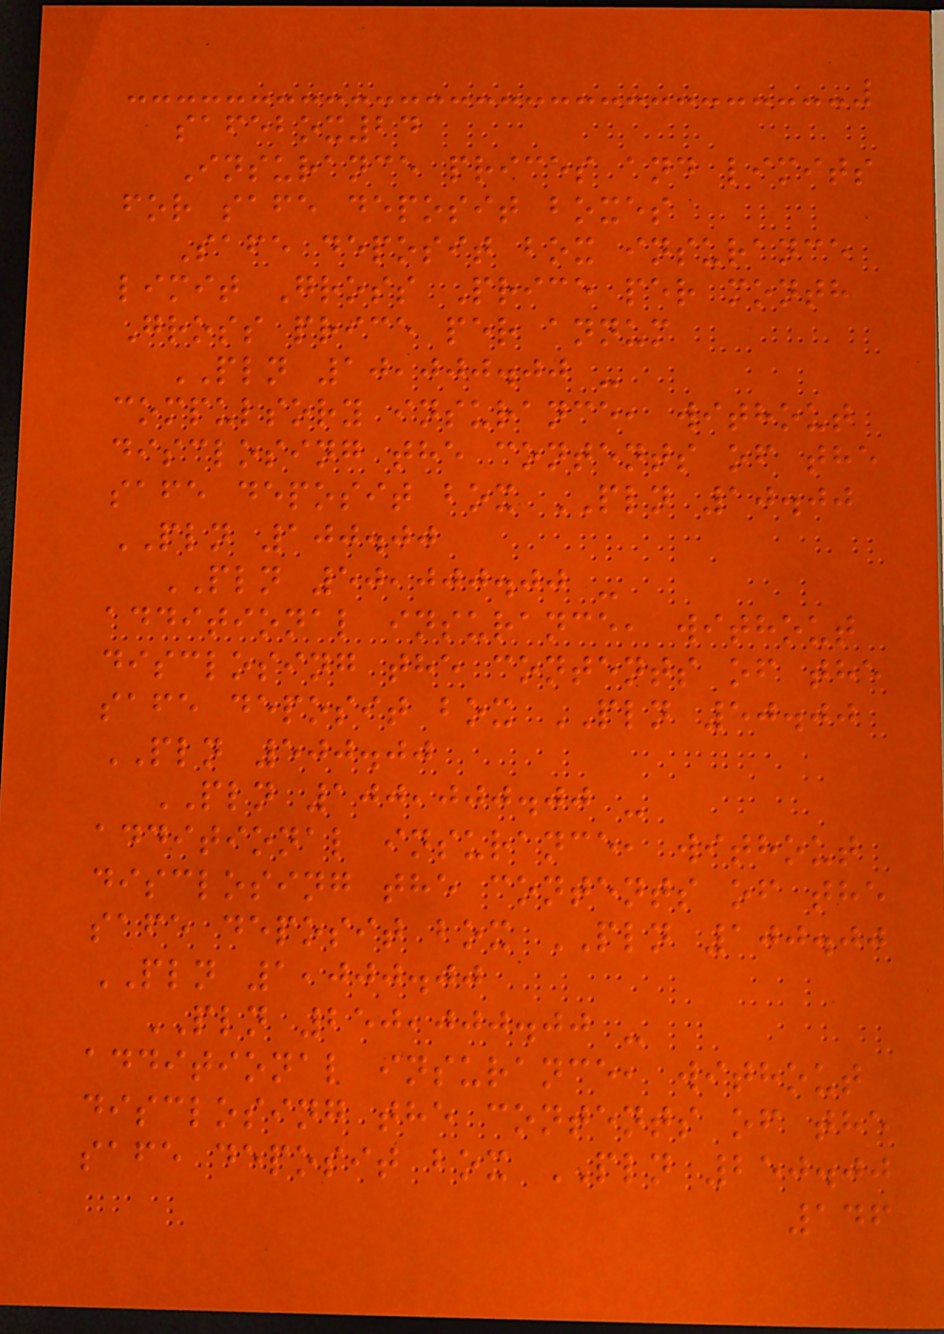safebox24
Insurance prices and limits
for safe deposit boxes
Safe deposit box insurance
limit Gross Price per month
Gross price per annum
PLN 10,000.00 -
compulsory insurance, without
disclosing the contents of the
safe deposit box PLN 10.00
PLN 100.00
PLN 50,000.00 -
additional insurance, without
disclosing the contents of the
safe deposit box PLN 50.00
PLN 500.00
PLN 100,000.00 -
additional insurance, without
disclosing the contents of the
safe deposit box PLN 100.00
PLN 1,000.00
PLN 250,000.00 -
additional insurance, without
disclosing the contents of the
safe deposit box PLN 250.00
146
